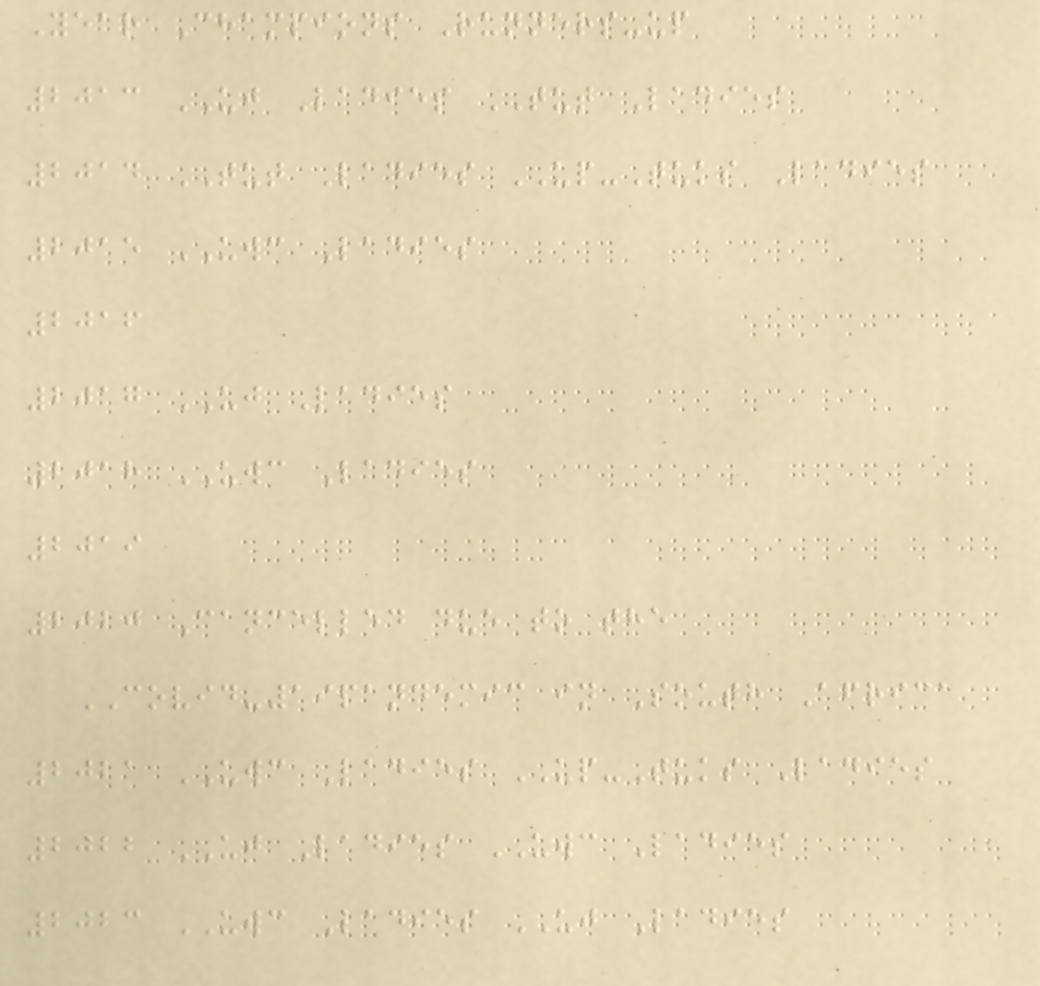Year Champions Runners-up
2013 UJ Ladies TUT Ladies
2014 TUT Ladies UP-Tuks Ladies
2015 UWC Ladies
2016
2017 UJ Ladies
2018 UWC Ladies
2019
2020 Cancelled due to the
COVID-19pandemic in South Africa
2021 UWC Ladies UP-Tuks Ladies
2022 UJ Ladies UWC Ladies
2023 UWC Ladies UJ Ladies
